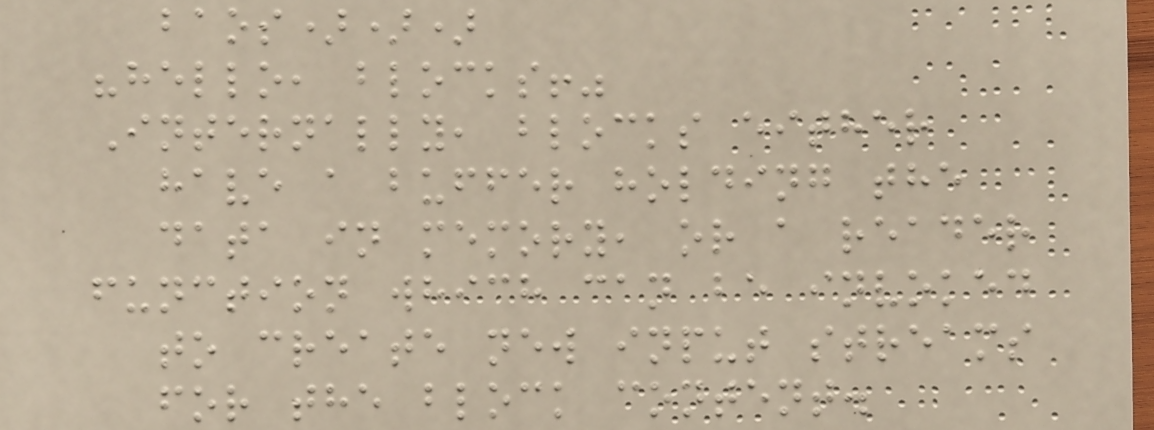baos)))
"hello, blocks!"
Internally, blocks either
have a buffer holding the
data in memory, or a reader
function which can be invoked
to create new input streams
for the block content.
